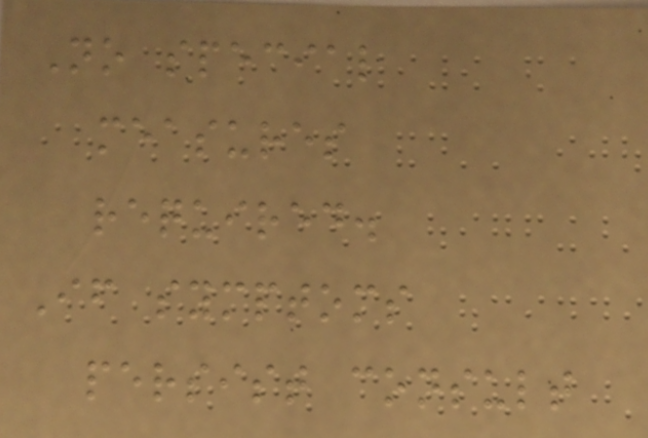No special
measures
required.
If symptoms
persist consult
